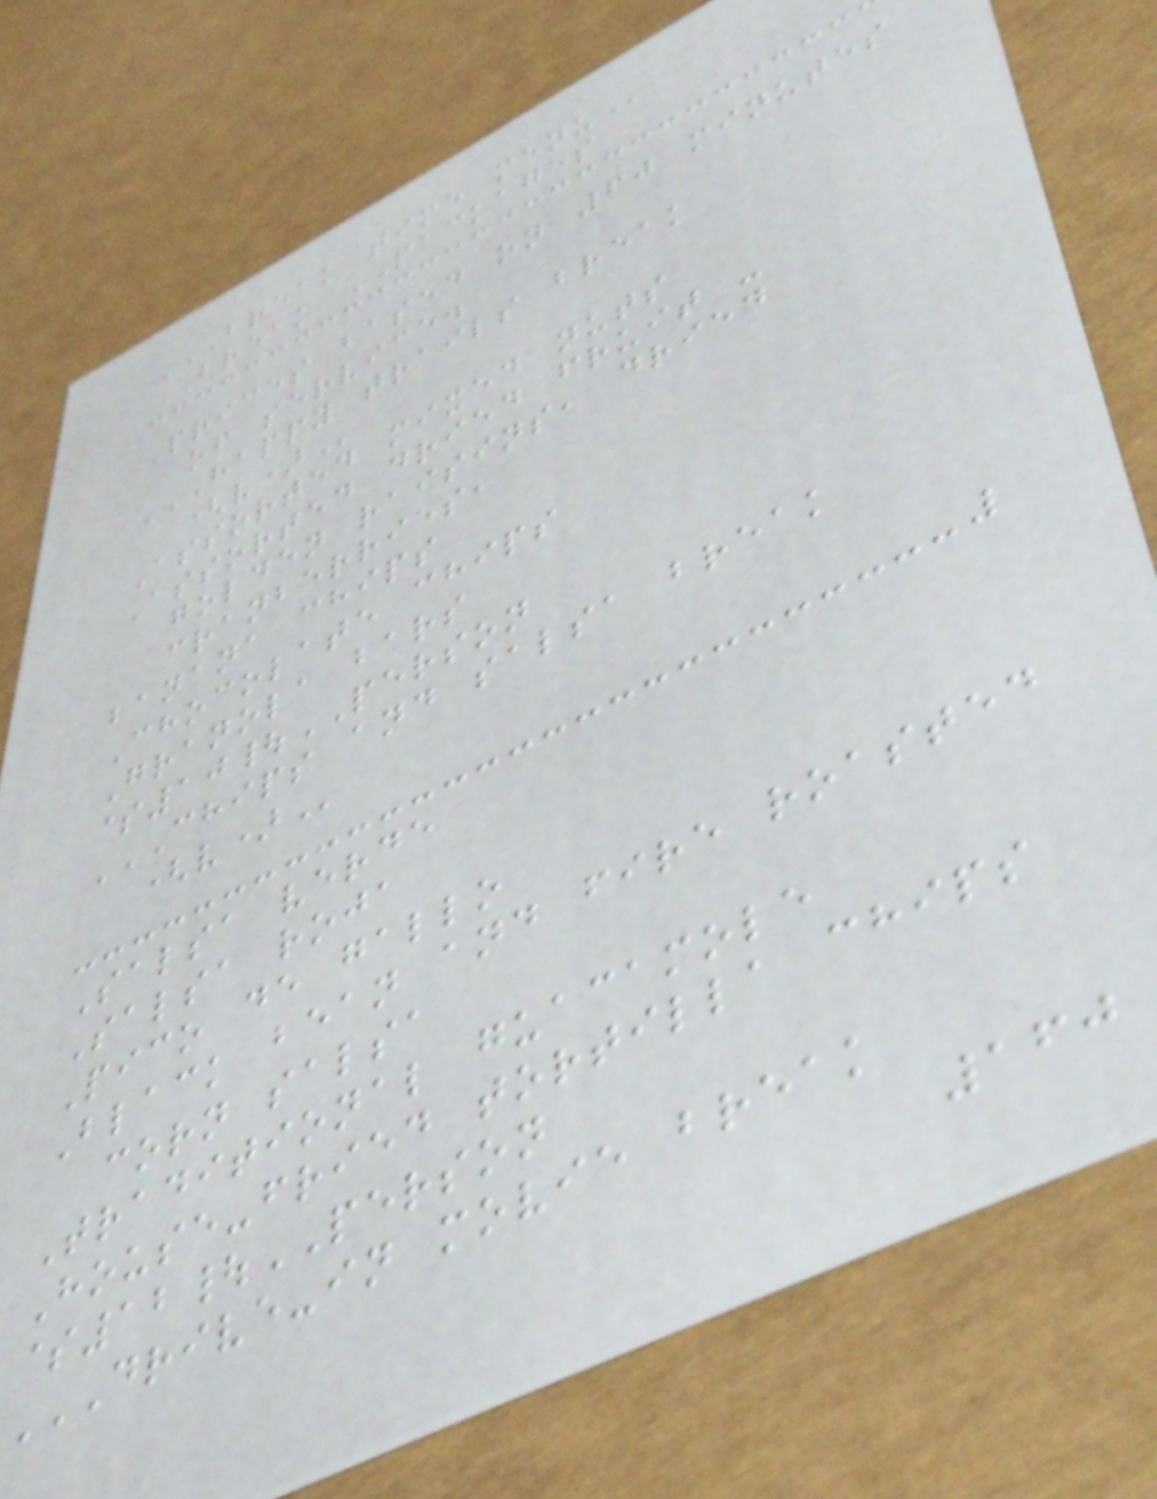BREAK TIME MENU
BREAK PACKAGES
Prices based on 60 minutes
of service.
HAPPY TRAILS BREAK
(V)
Assorted mixed nuts
Assorted dried fruit -
golden raisins, dried
cranberries,
banana chips
Chocolate chips
Granola bars
$10|PERSON
CHIPS AND SALSA BREAK
(V)
Salsa verde
Salsa roja
Pico de gallo
Black bean and fire roasted
corn salsa
Traditional guacamole
House-fried tortilla chips
$12|PERSON
DRIVE-IN MOVIE BREAK
160
